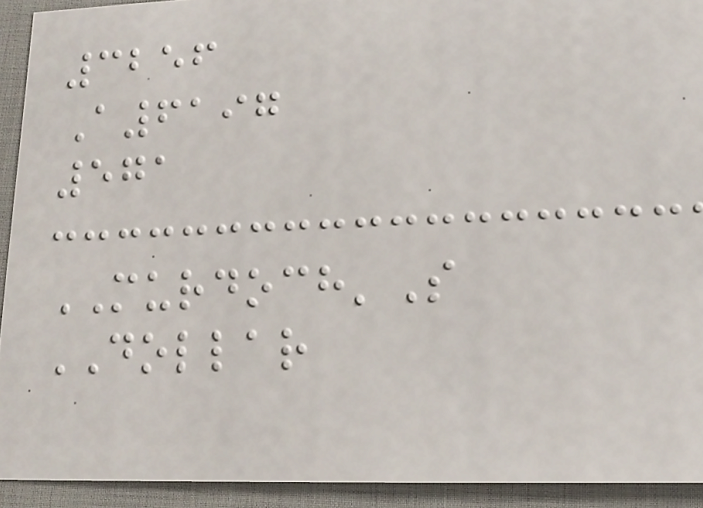3256
A6197
571
MURDOCH'S
DOLLAR
